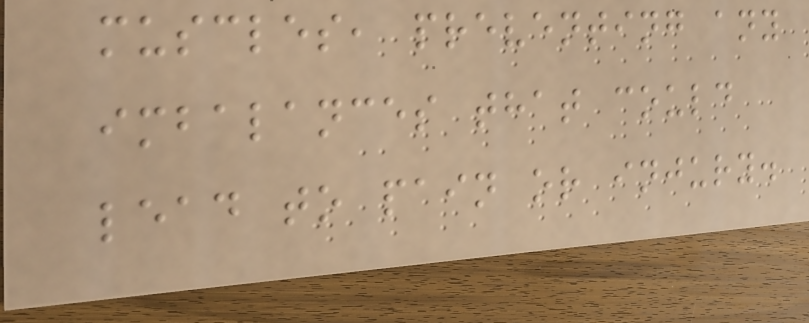muscles, preventing any
imbalances that could
lead to pain or injury.
